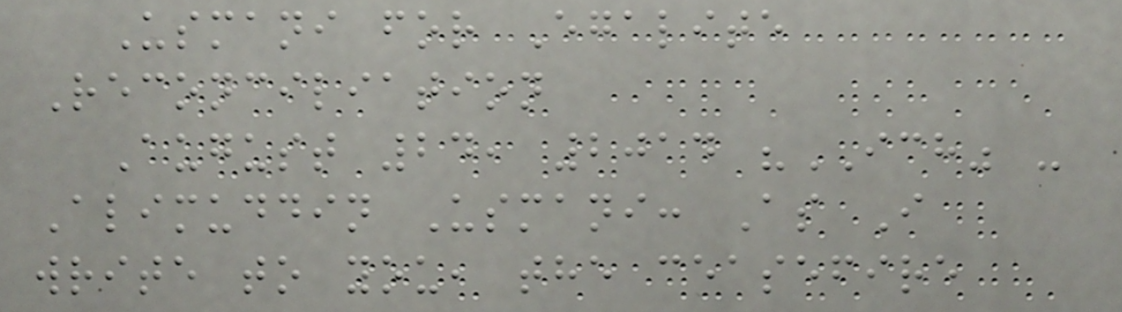Usmani for Egalite
Reconciliation
August 24, 2014 "ICH" -
Alimuddin Usmani: As I
write to you, the ceasefire
